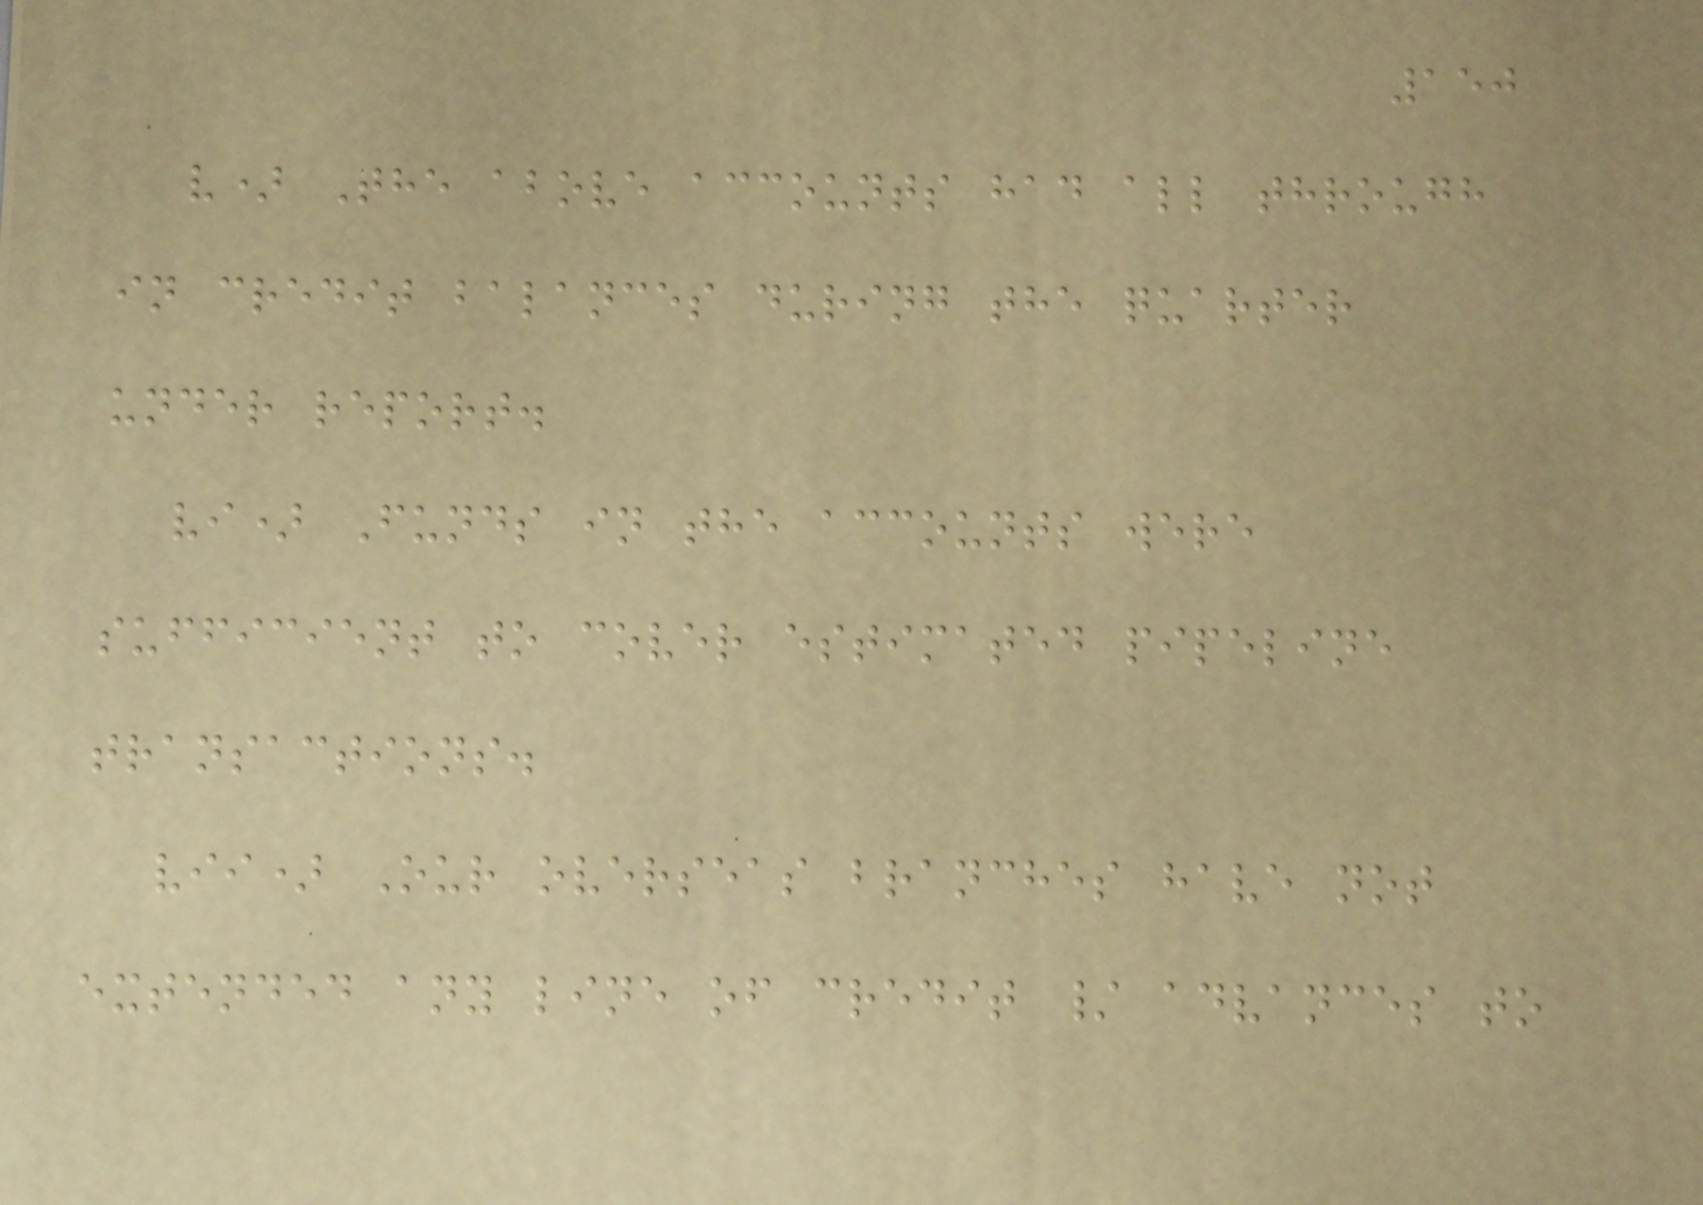150
v) The above accounts had all through
in credit balances during the quarter
under report.
vi) Funds in the accounts were
sufficient to cover estimated pipeline
transactions.
vii) Our overseas branches have not
extended any line of credit / advances to
